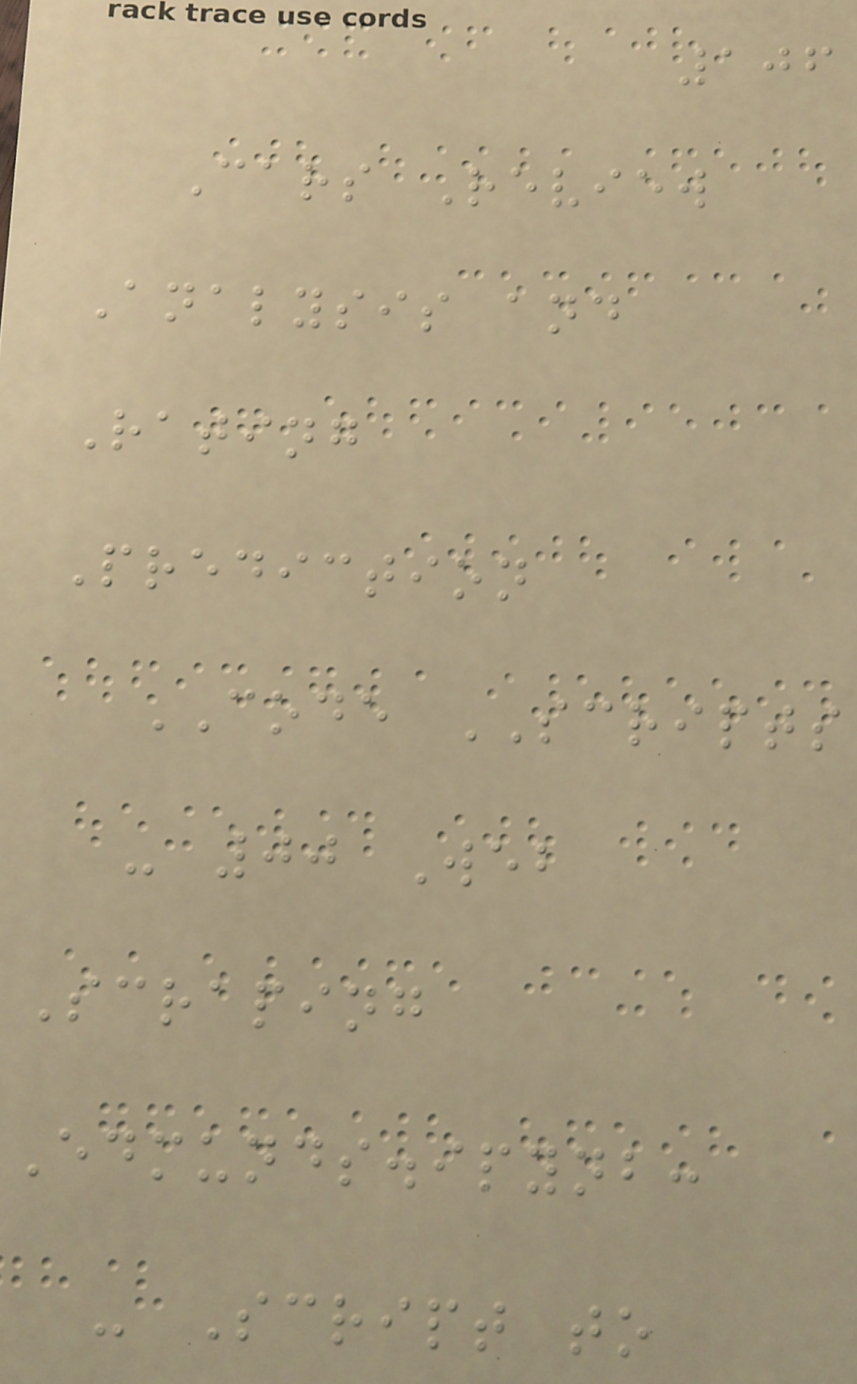106
Cars Review
Analysis and
Rating
Prediction
CODE SCRIPTS
- 00 Web
Scraping
Edmunds.ipynb:
- Script to
